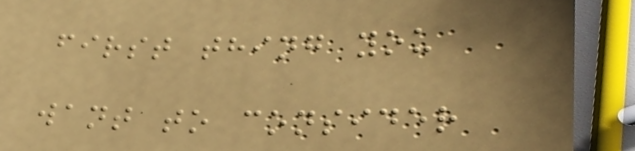first thing you
want to consider
